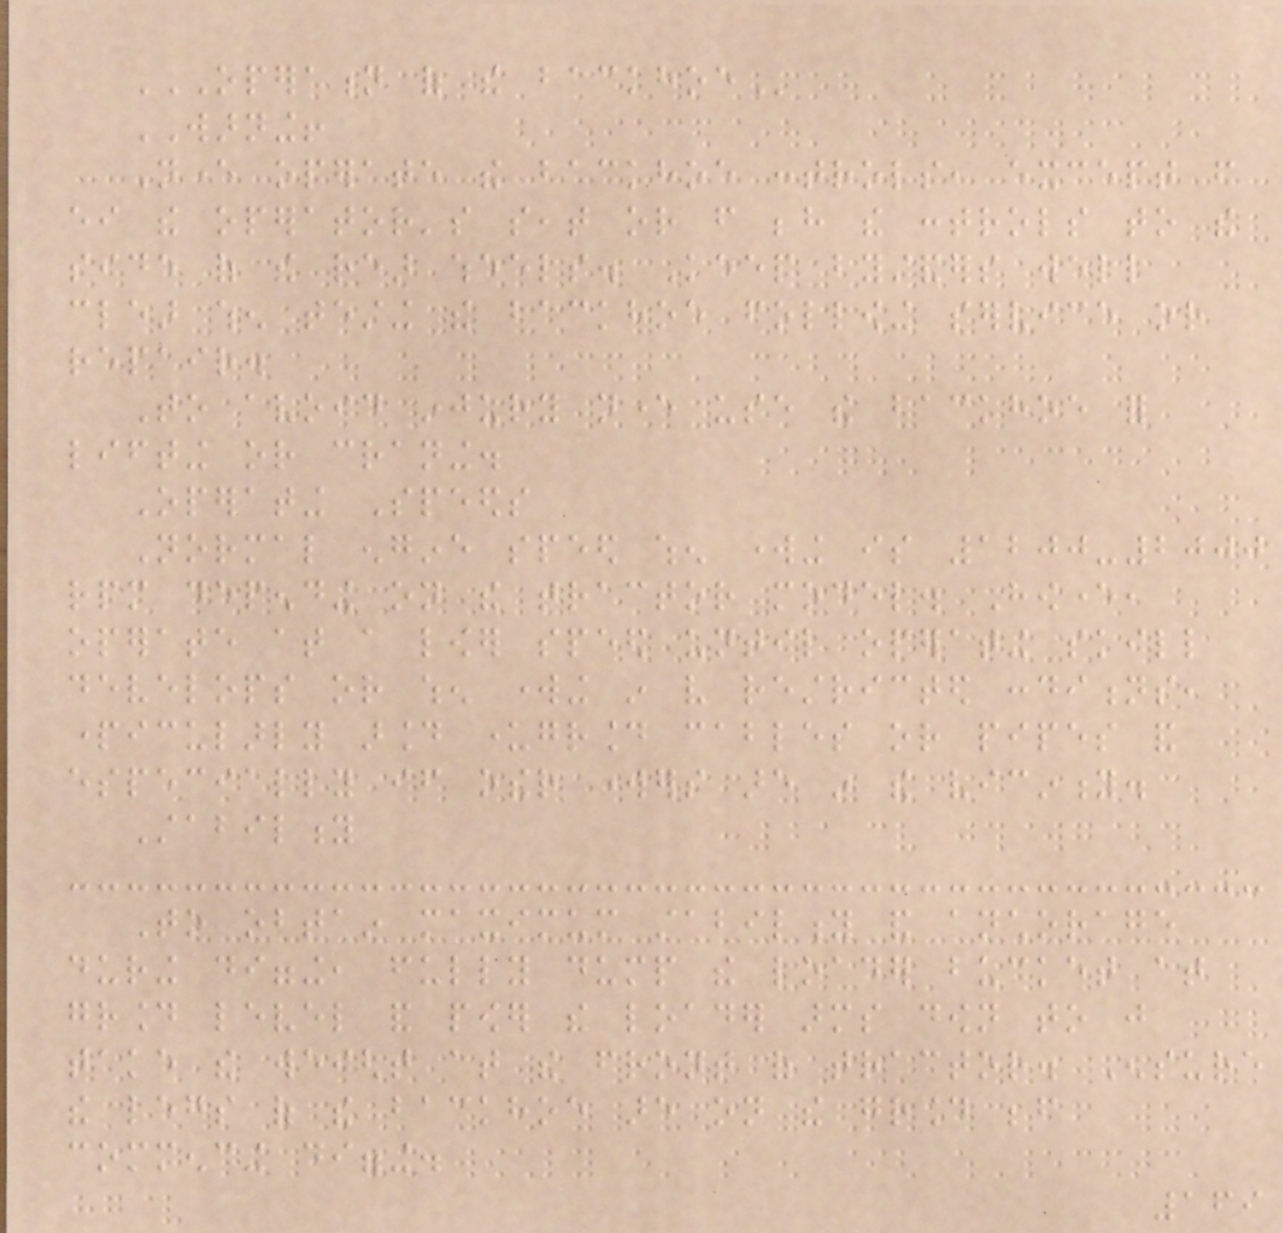OPERATION OF THE BACKHOE
WARNING!
Never operate the backhoe controls, except from
either the operator's seat or from behind the controls to the
side of the rear wheels. Keep bystanders well
clear when testing the backhoe following service or
repair.
To avoid injury never use the backhoe for
lifting or craning.
Operating Speeds
Normal engine speed when working is 1200-2000
rpm depending on the tractor model. However,
operate at a lower speed until operating skill
develops or when working in very restricted conditions,
particularly around underground cables or pipes and
especially if other workers are in the vicinity.
Stability
To obtain maximum stability and anchorage
during digging, fully dump the loader bucket at
ground level and power the loader arms down to just
take the weight at the front of tractor. Ensure
the legs of the backhoe are on the ground before
commencing digging.
169
